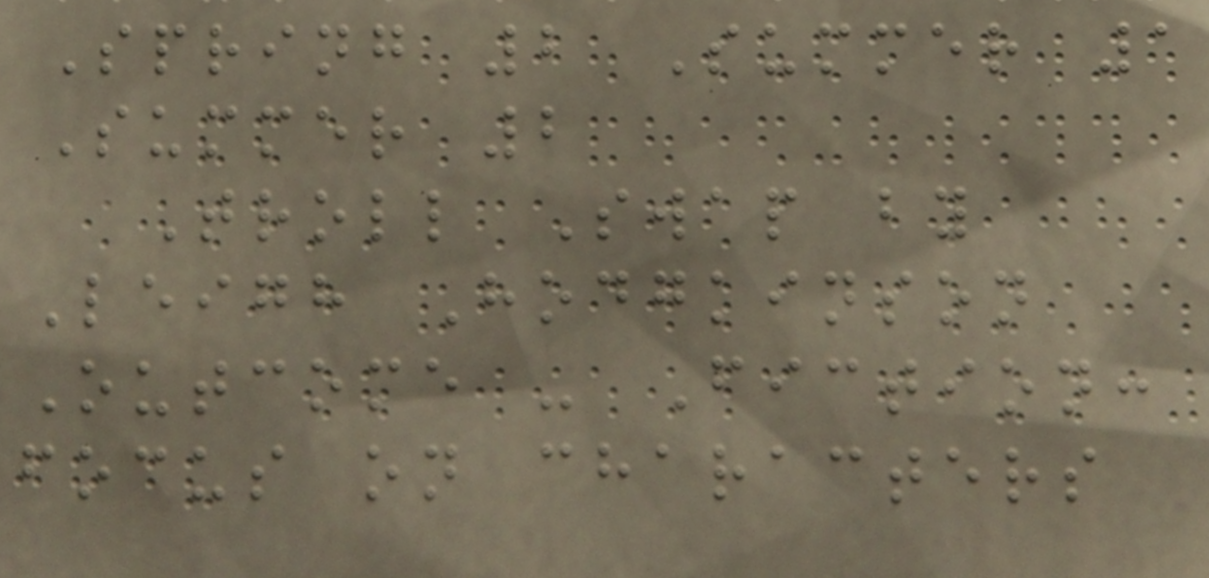Spring 2 Summer 1
Summer 2
Troll Swap by
Leigh Hodgkinson
Outcome - Fiction:
focus on characters
